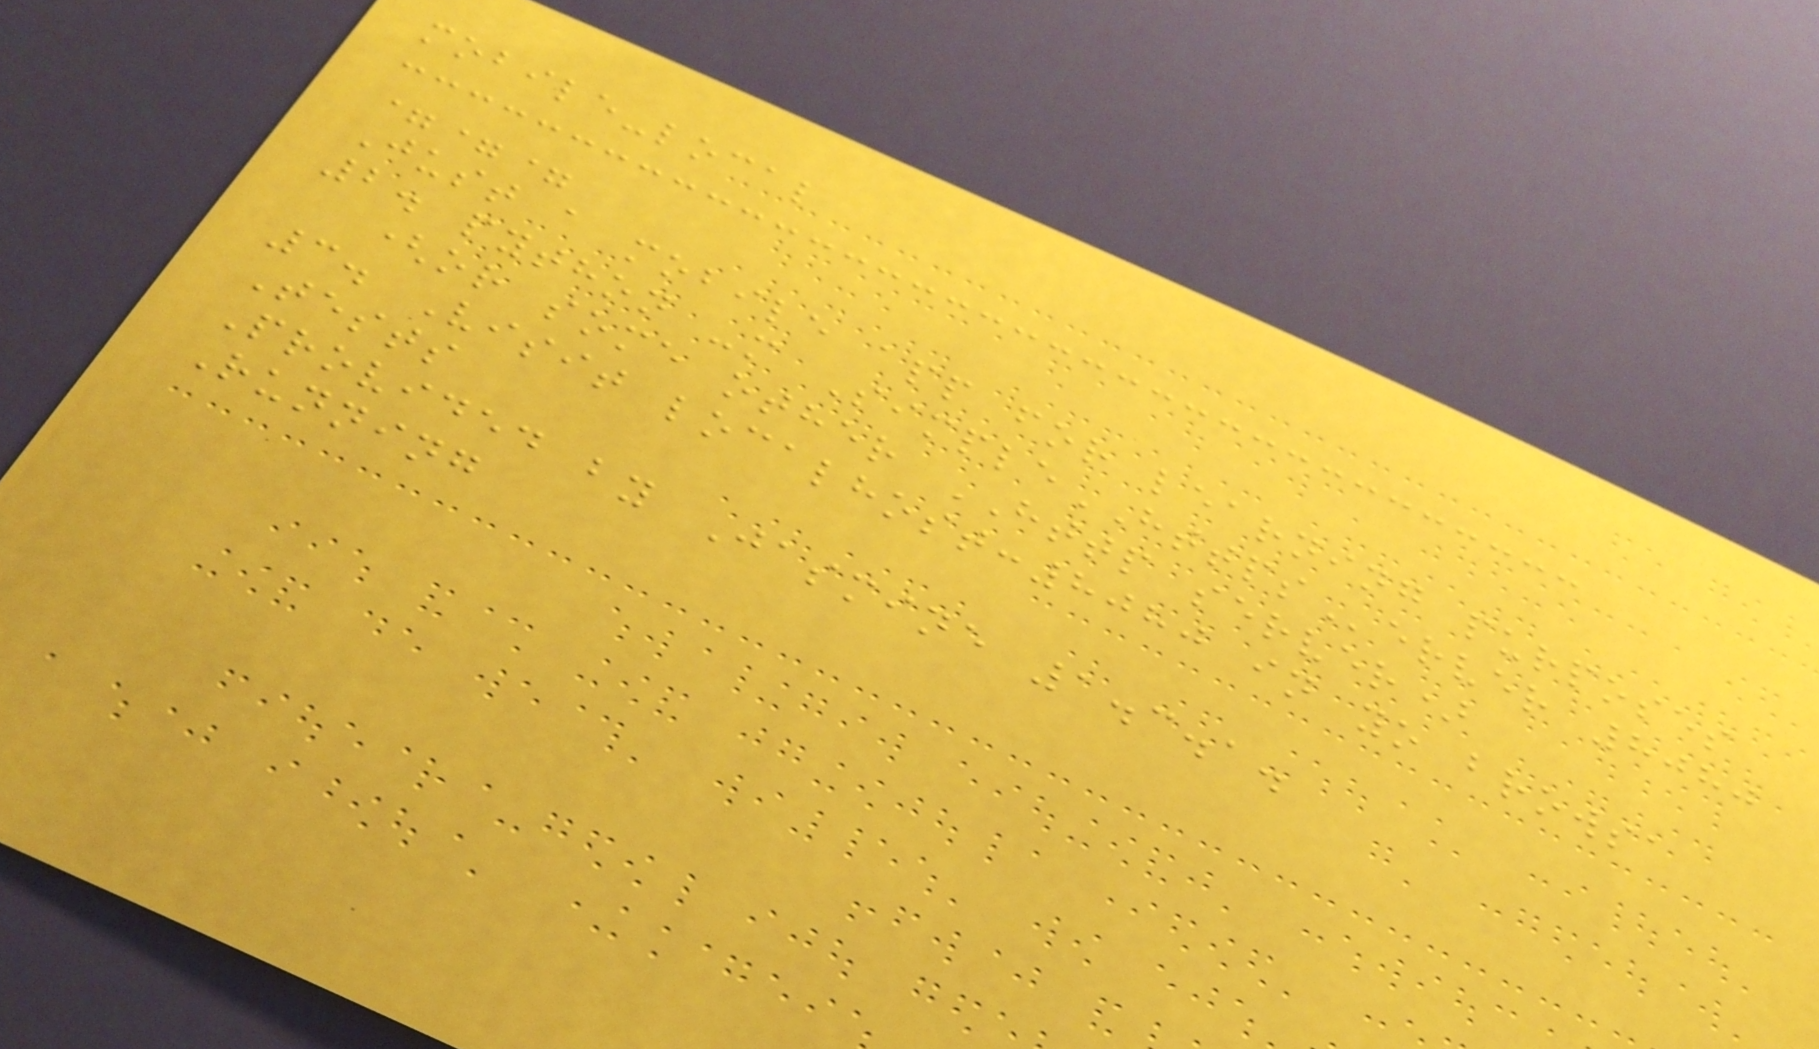mobile-local
===
Just a mobile app for learning purposes
2. python -m SimpleHTTPServer 8080
(or some other HTTP server)
3. Visit localhost:8080 in yo browsa
Tests
Provided by Jasmine 1.3.1.
Running
